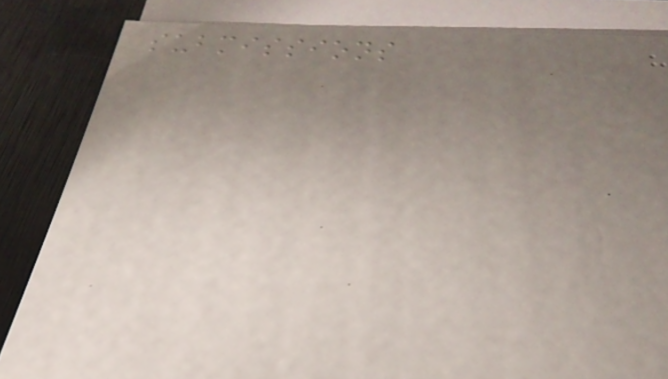submissions
